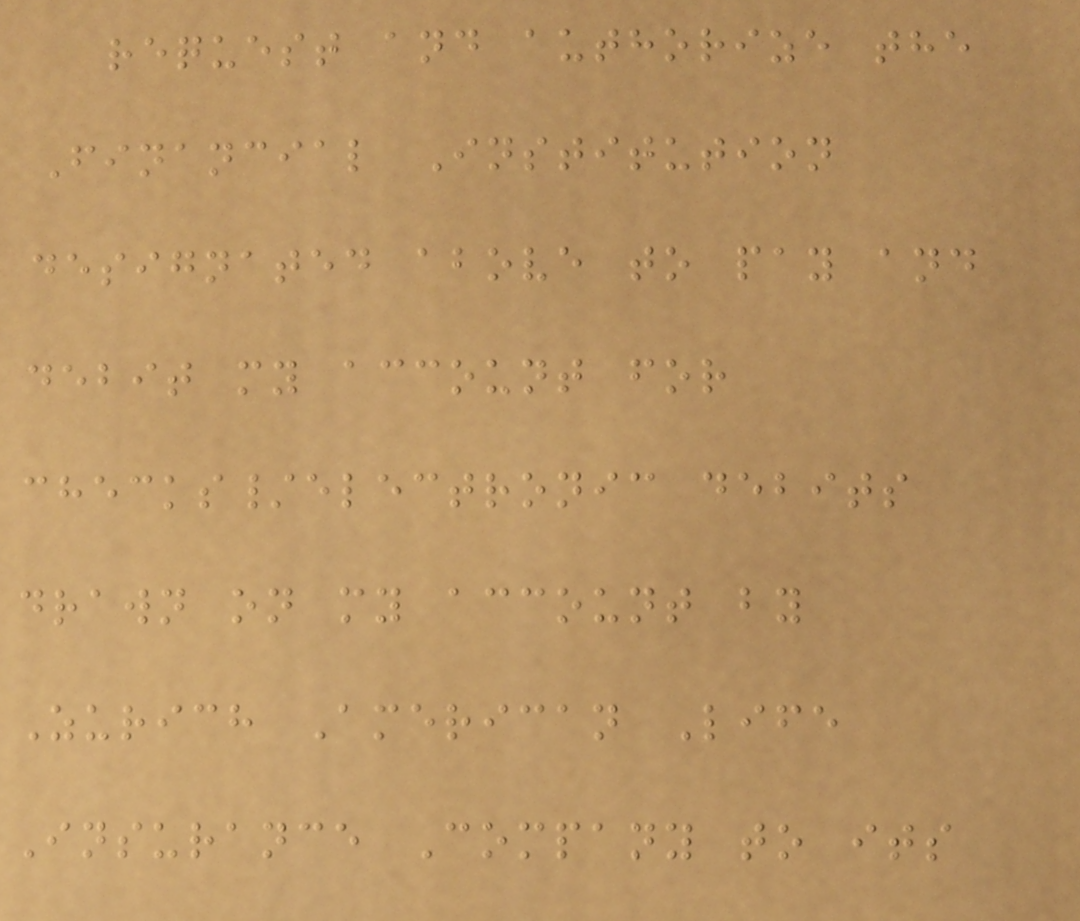request and authorize the
Financial Institution
designated above to pay and
debit my account for
checks/electronic debits
drawn on my account by
Zurich American Life
Insurance Company to its
